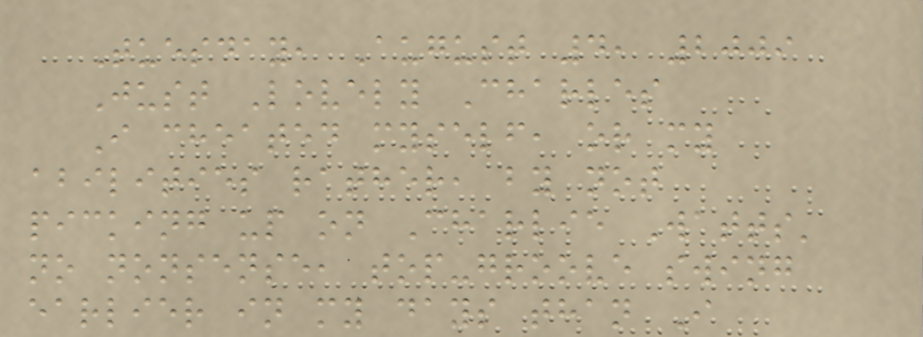Tuesday, August 4, 2009
Just Lovely Charles
I cheated myself, or my
abilities rather, by not
picking up on Charlie Watts'
no nonsense, top-groove swing
earlier in my days than I
